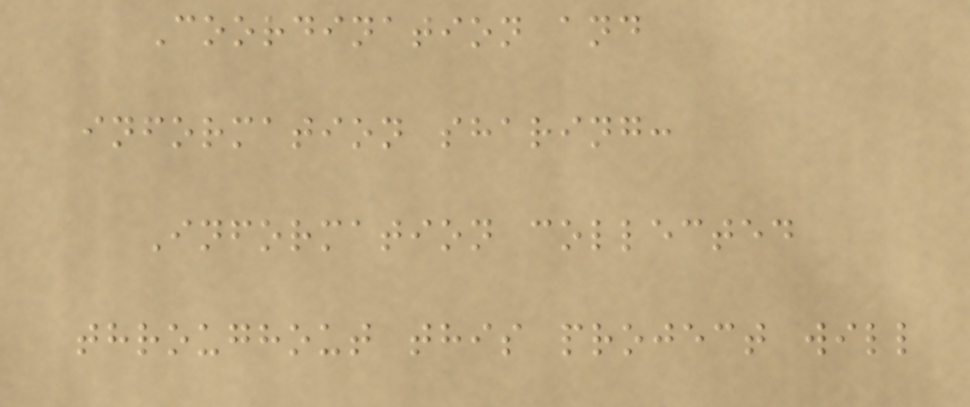Coordination and
information sharing:
Information collected
throughout this project will
